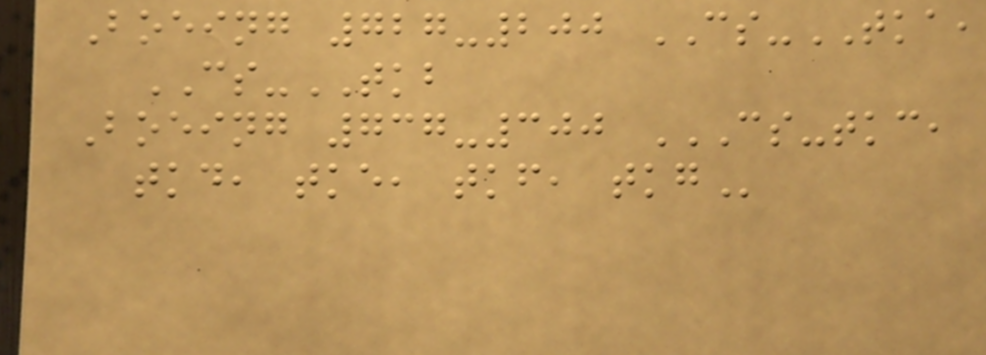Boeing 727-200 CS-TKA,
CS-TKB
Boeing 737-300 CS-TKC,
TKD, TKE, TKF, TKG
